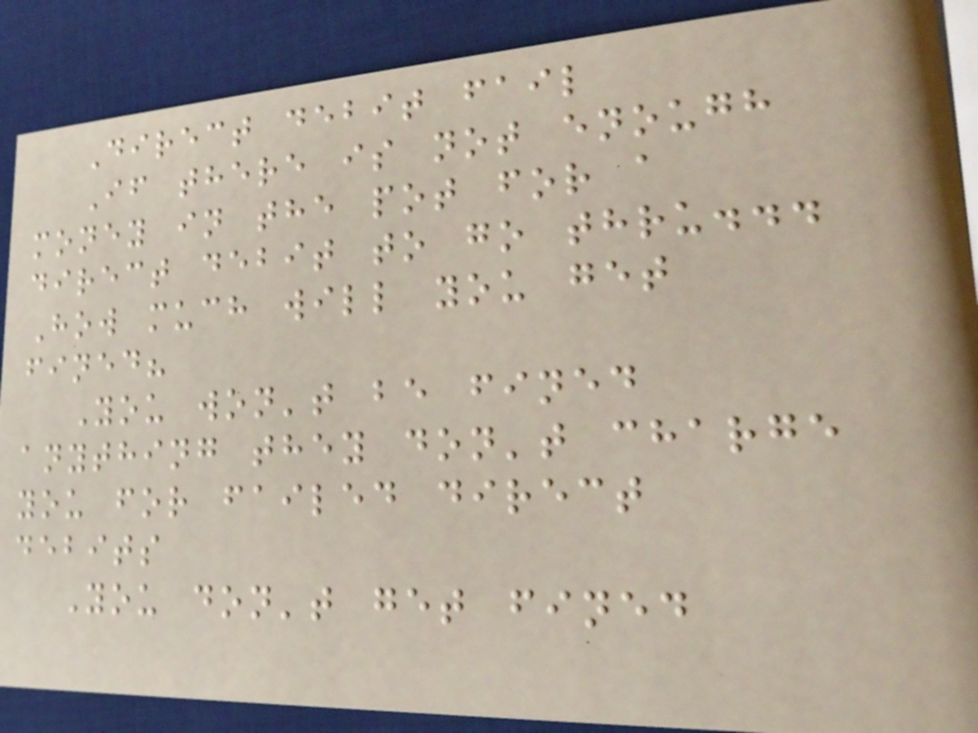Direct debit fail
If there is not enough
money in the pot for a
direct debit to go thru...
How much will you get
fined?
You won't be fined
anything they don't charge
you for failed direct
debits
You don't get fined
